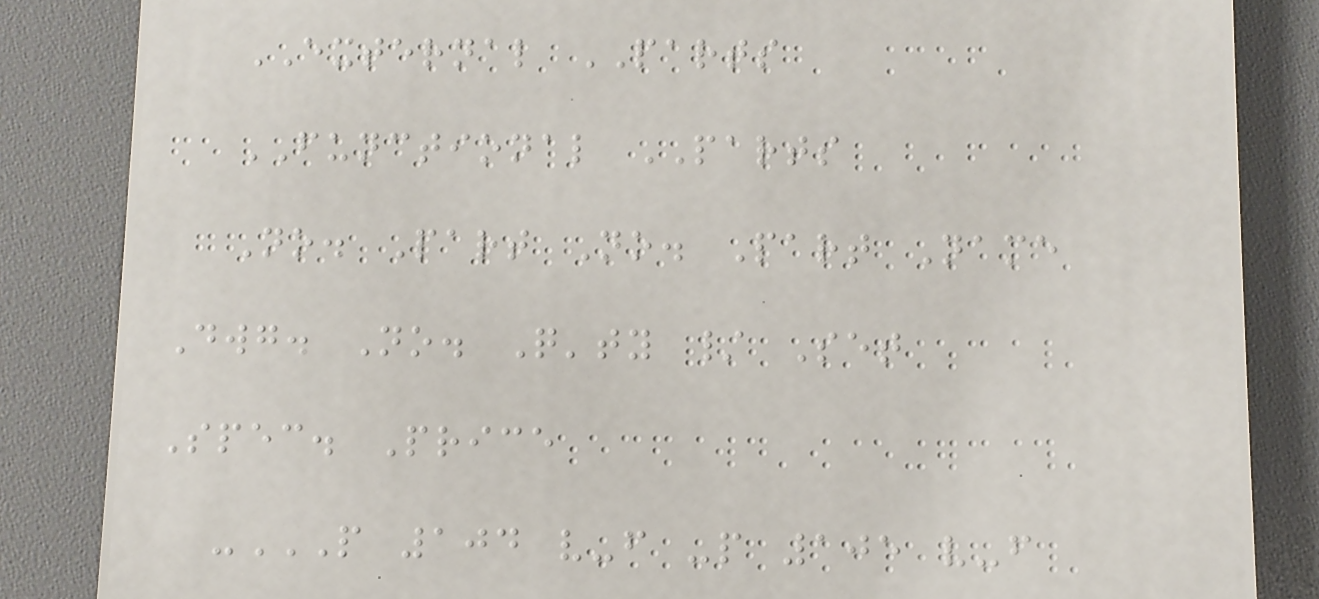EXTERNAL PARTS
FUNCTIONAL PARTS
No. Part No. Part Name
Dwg. No. Q'ty / Set
Spec. Price
-P 104 V-F -P 105 V-F
